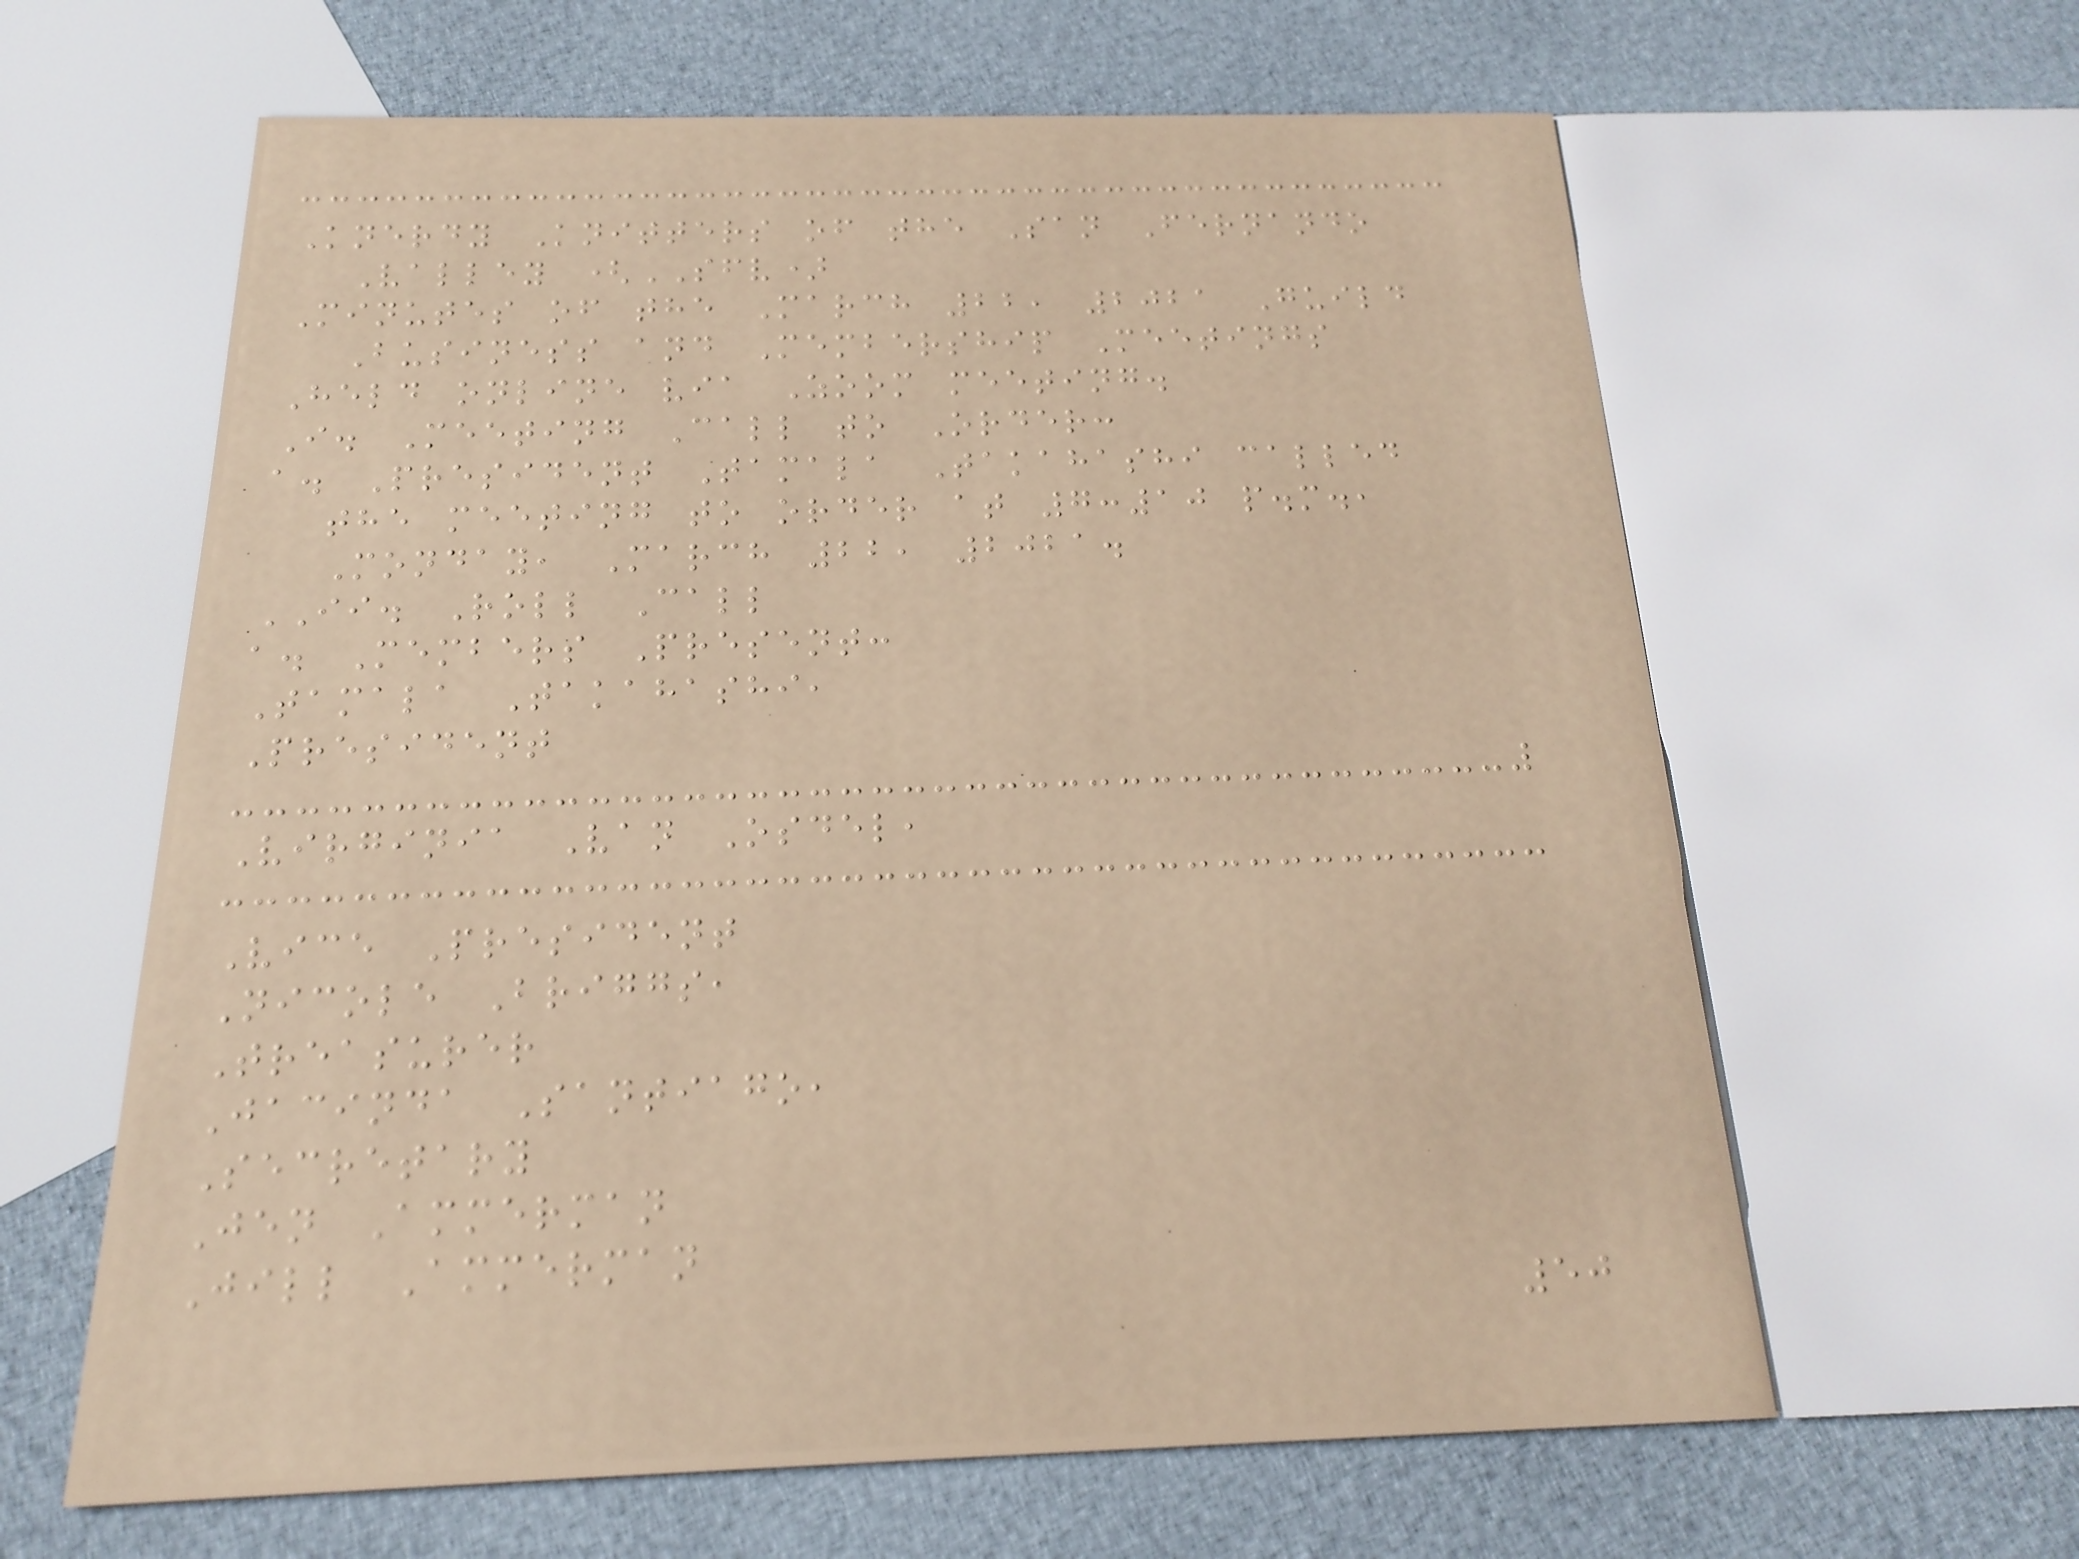Knerdy Knitters of the San Fernando
Valley (SFV)
Minutes of the March 22, 2021 Guild
Business and Membership Meetings
Held online via Zoom meeting.
I. Meeting Call to Order:
a. President Tamala Takahashi called
the meeting to order at 7:10 p.m.,
Monday, March 22, 2021.
II. Roll Call
a. Members Present:
Tamala Takahashi,
President
Virginia Van Osdel,
Vice President
Nicole Briggs,
Treasurer
Jacinda Santiago,
Secretary
Jen Ammerman
Jill Ammerman
50
